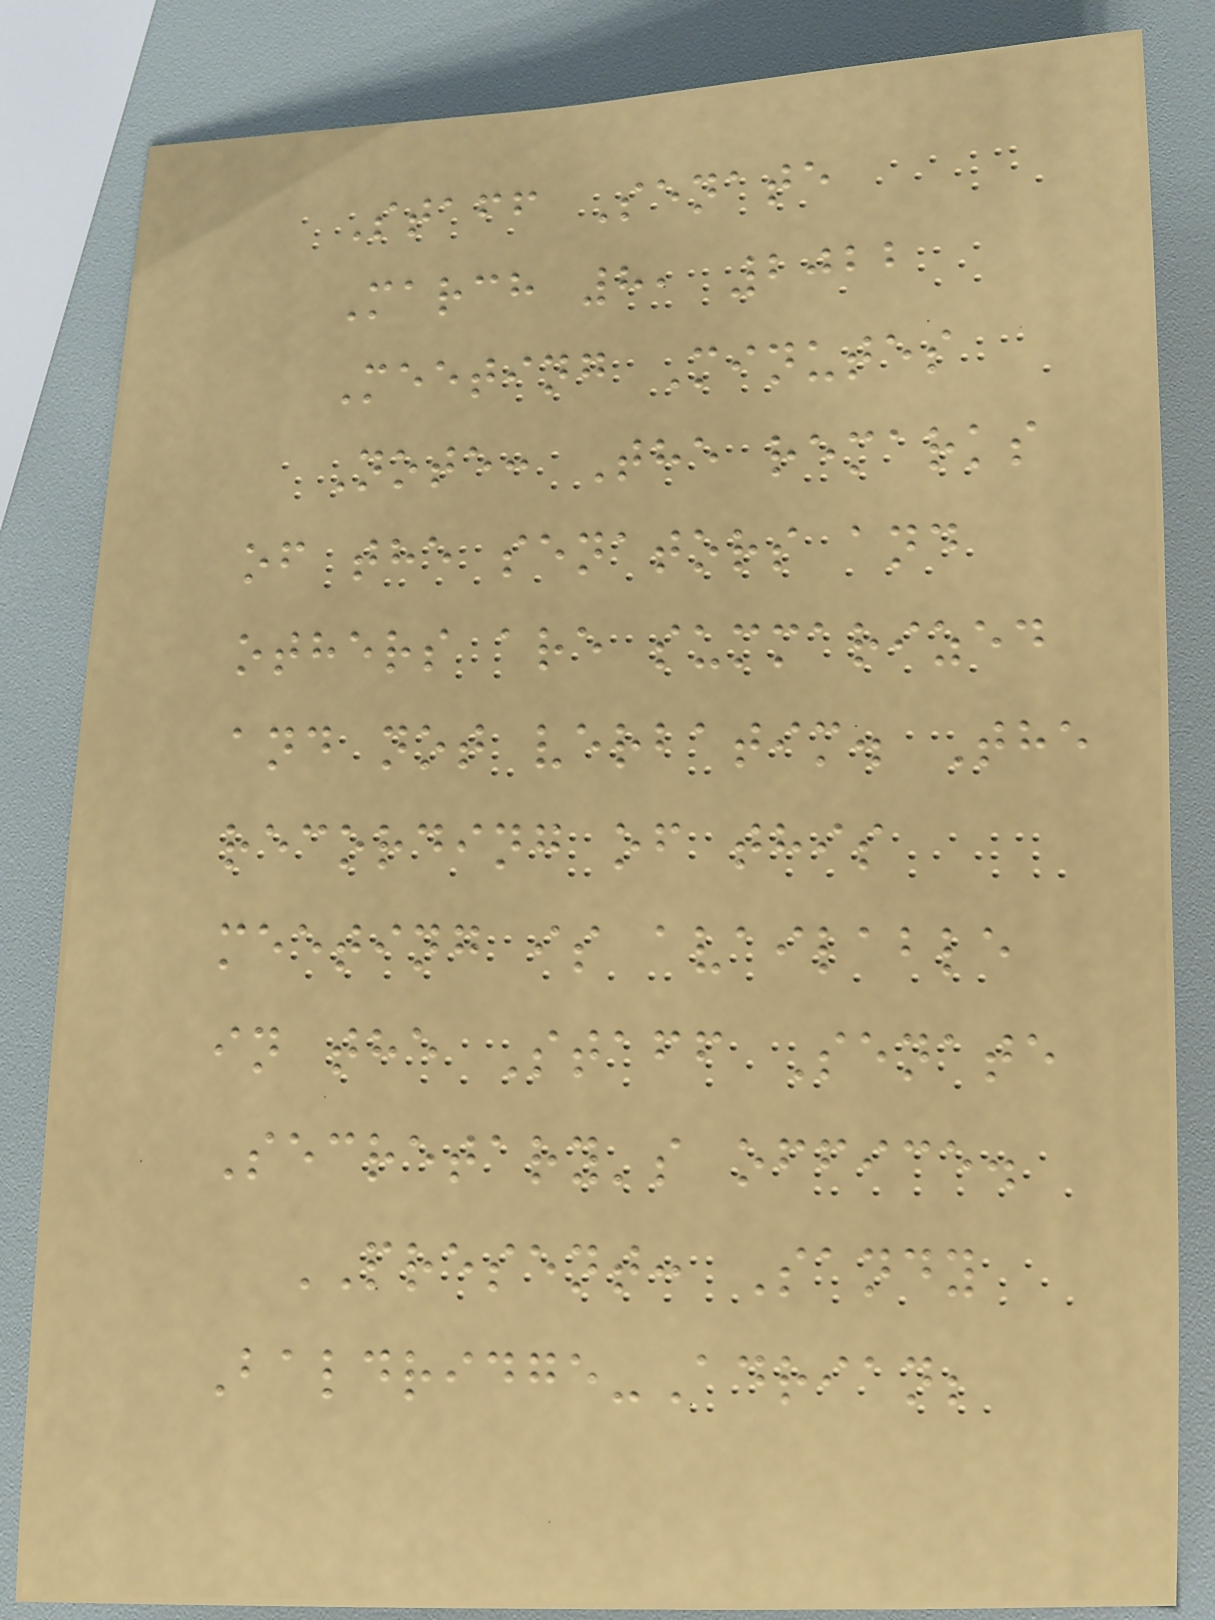Staff Senate
March 8, 2022
Meeting Minutes
Note: The remarks
of the senators and
others are summarized
and not verbatim. The
recording of this
meeting is available
in the Staff Senate
Secretary's office.
PRESENT: Sandy
Baldridge-Adrian;
